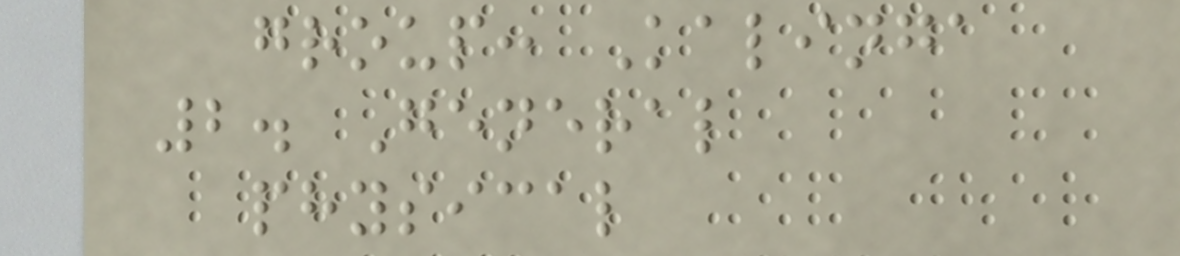group: Kalinga
2. General
physical
